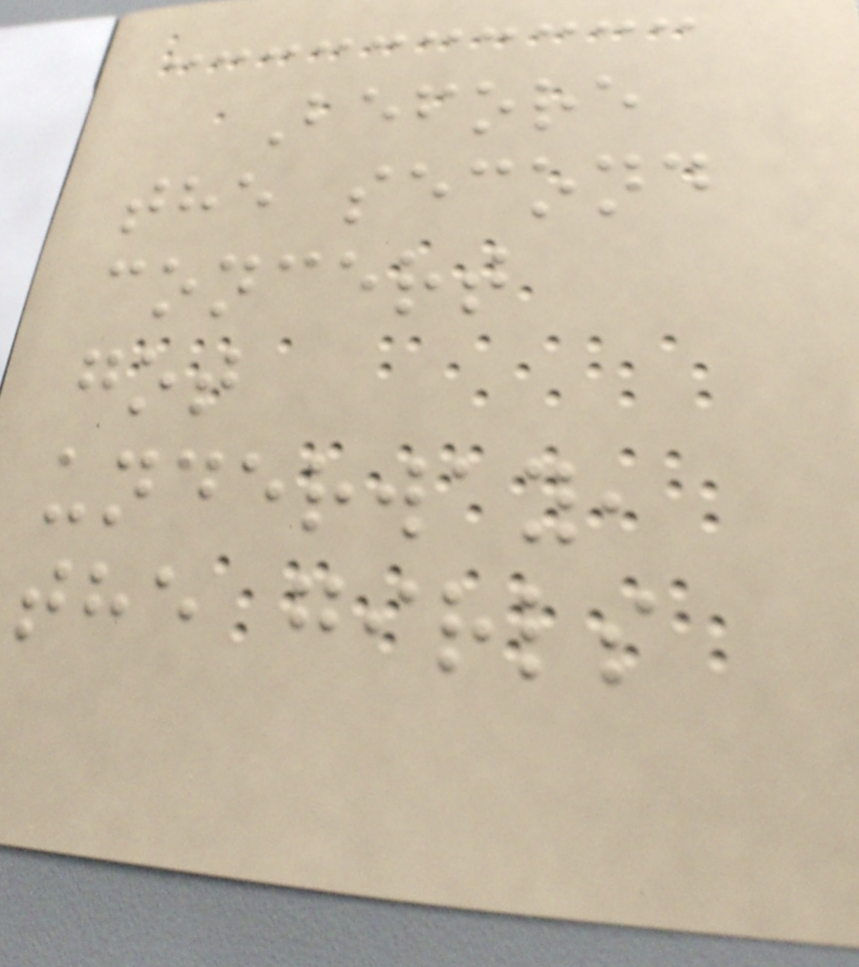Before
the second
concert
got
underway,
the girls
